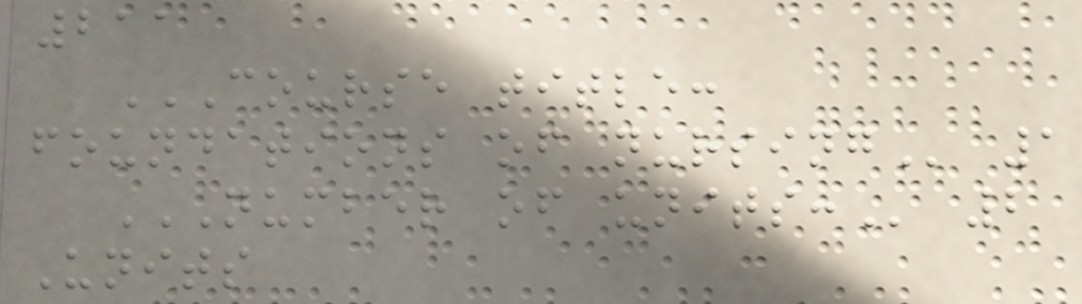211
COURSE TITLE:
FOUNDATIONS OF NURSING 1
NUMBER OF UNITS: 2
Units
